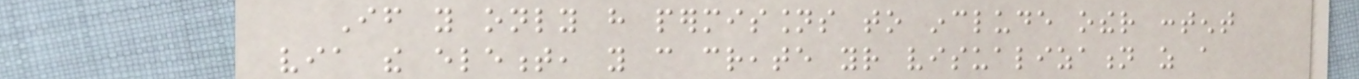If you only have permissions to include other content
via the element, you can create your visualization as a
